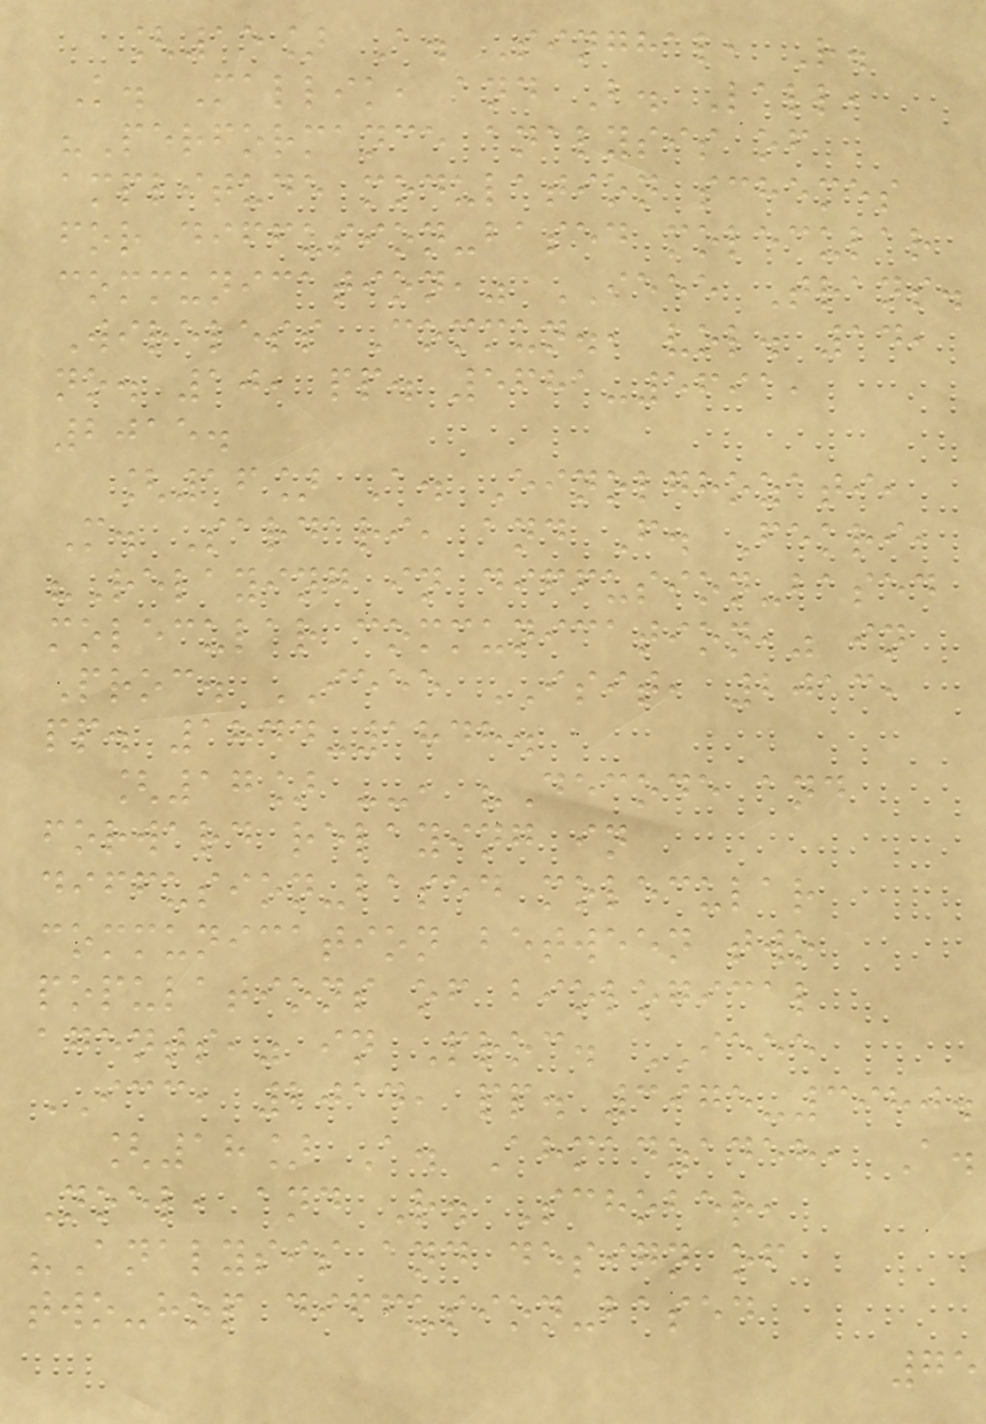[15] A. Singhal, R.
K. Mallik, and B. Lall,
"Performance analysis of
amplitude modulation schemes
for diffusion-based molecular
communication," IEEE Trans.
Wireless Commun., vol. 14,
no. 10, pp. 5681-5691,
2015.
[16] A. Einolghozati,
M. Sardari, and F. Fekri,
"Relaying in diffusion-based
molecular communication," in
Proc. IEEE ISIT, 2013,
pp. 1844-1848.
[17] --, "Decode and
forward relaying in
diffusion-based molecular
communication between two
populations of biological
agents," in Proc. IEEE
ICC, 2014, pp. 3975-3980.
[18] A. Ahmadzadeh, A.
Noel, and R. Schober,
"Analysis and design of
two-hop diffusion-based
75
